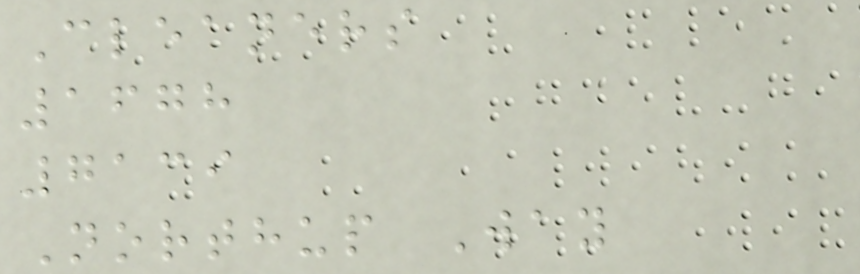Cleaners
1678
7139
Northup Way
